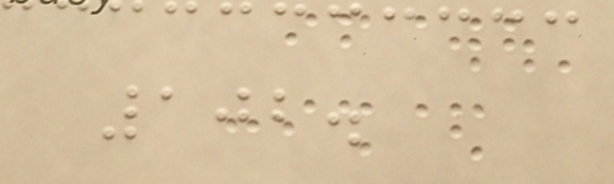102.
